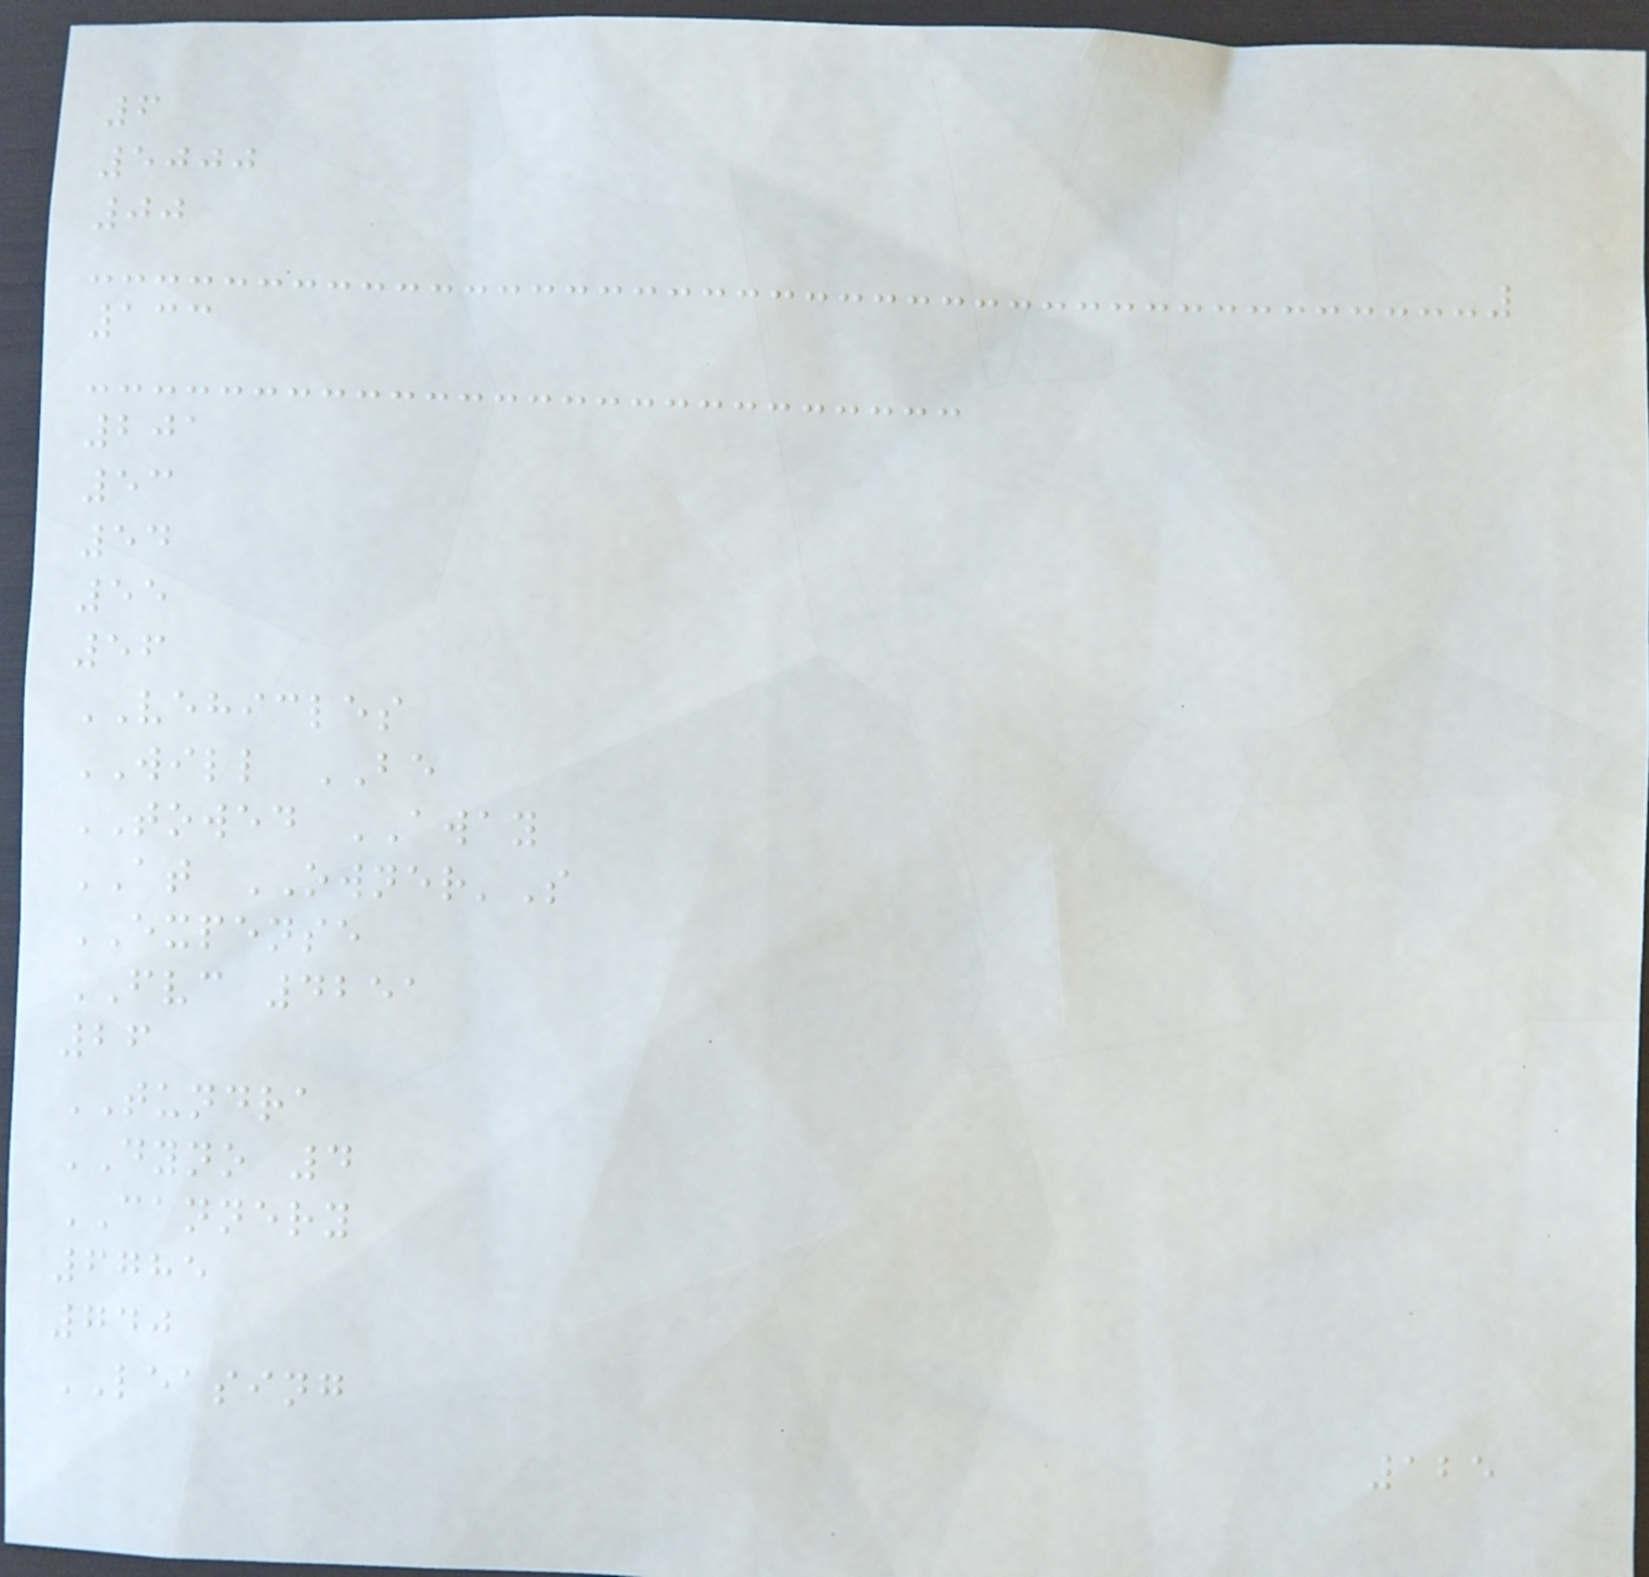6
5000
00
133
201
53
54
55
56
VEHICLES
WILL BE
TOWED AWAY
AT OWNER'S
EXPENSE
FVC 4251
26
TUNDRA
DYNO 4
CANNERY
6785
740
LEASING
125
